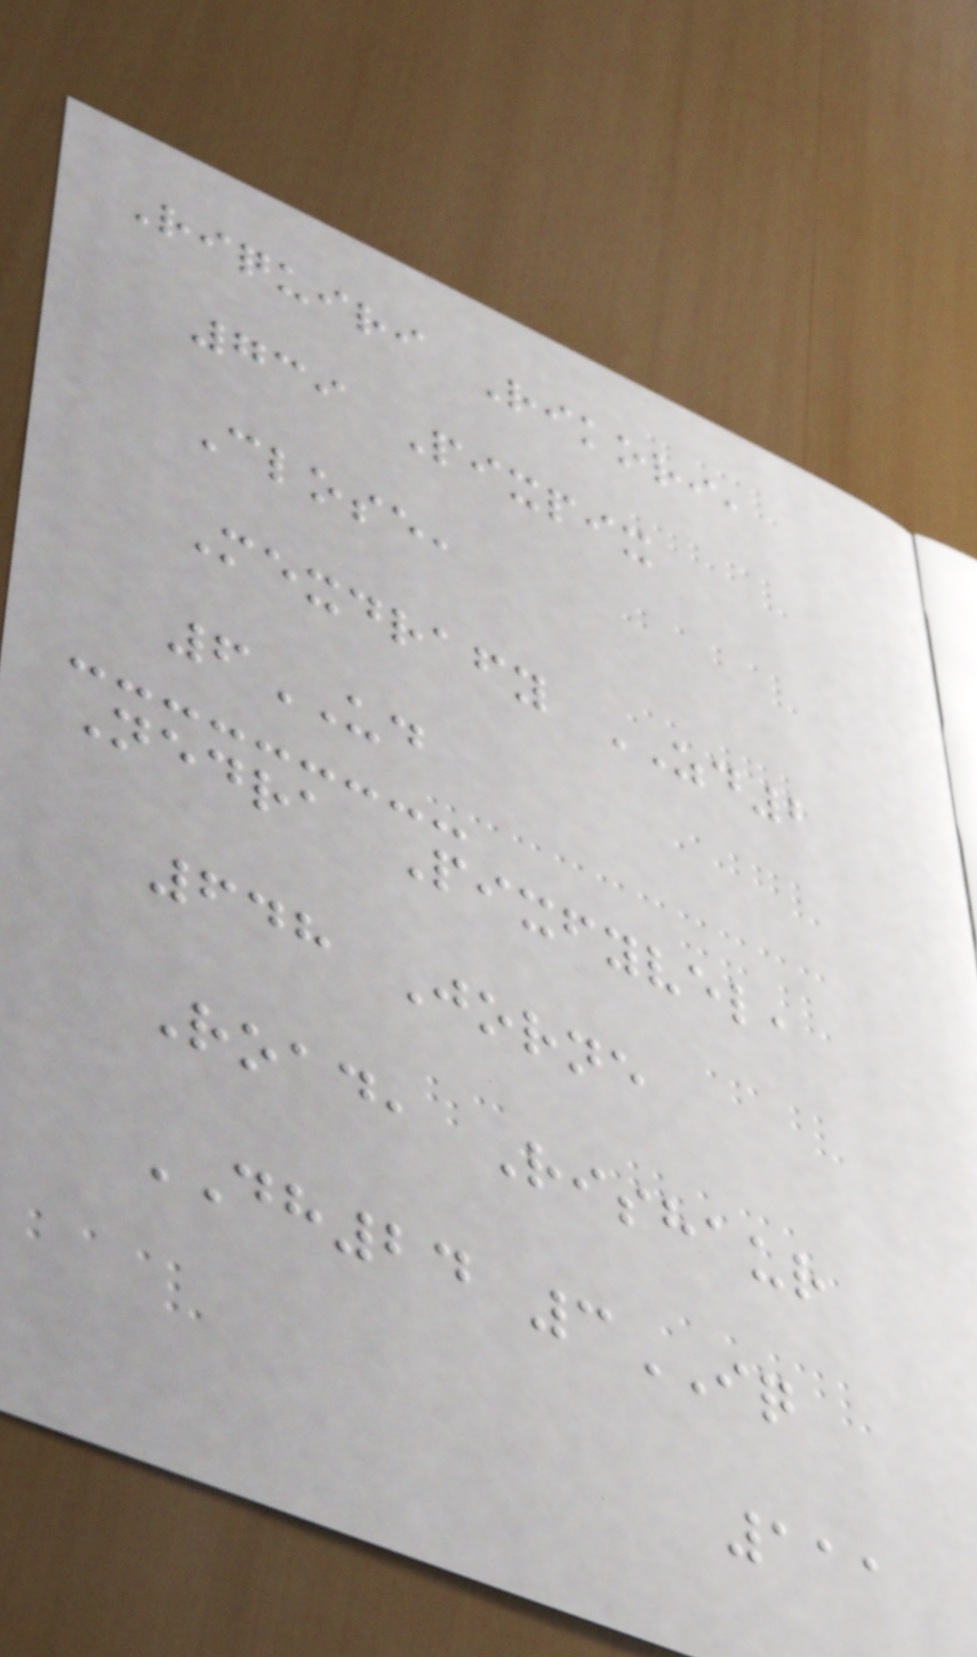Riquiri Rikori,
739 Pixpix
Close,
Mexdrafy ZD2
6UD
Nedra Pixfyvel,
648 Jorne
Road, Rishaur
DH24 3IQ
111
